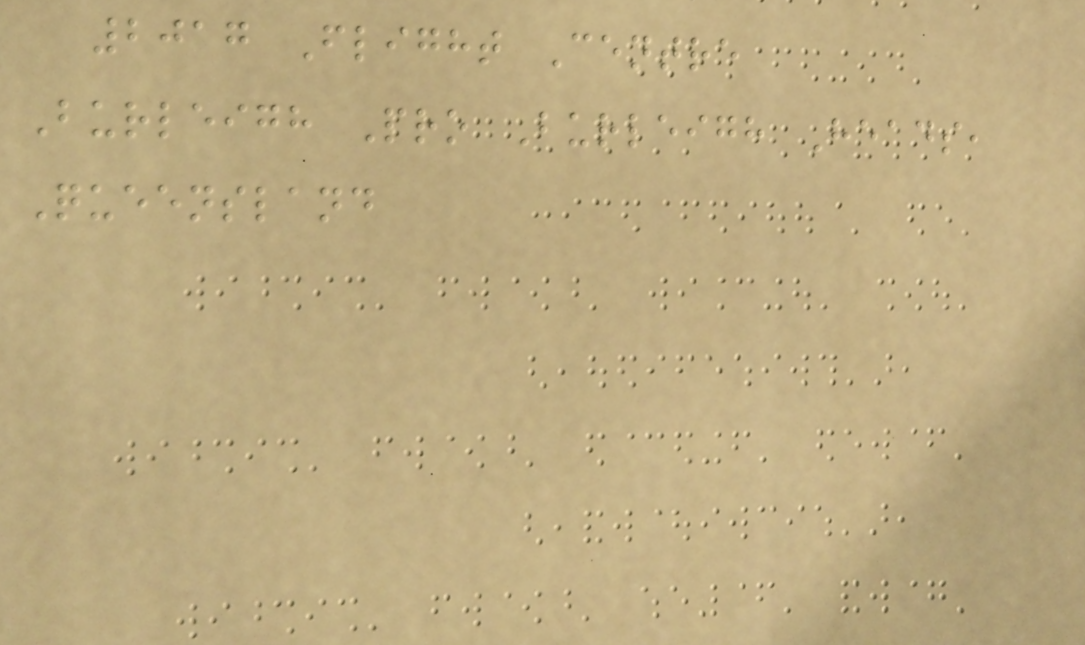2017 Flight Centre
Burleigh Pro Burleigh Heads,
Queensland
